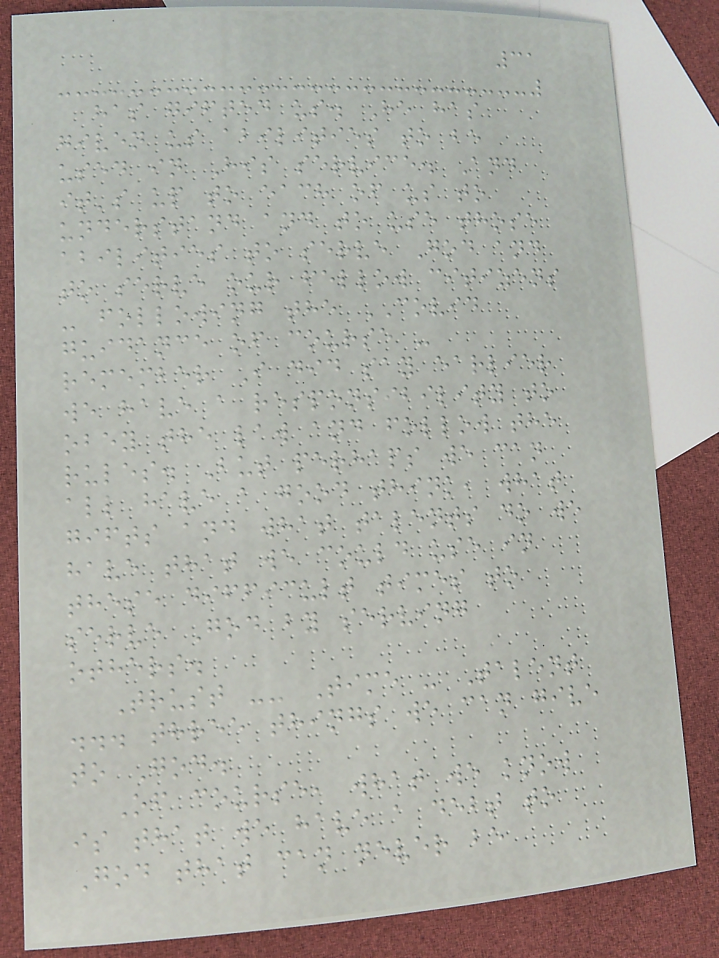31
has gifted us. He has
given us abilities to be
used in His service. And
it's up to each of us to
understand and to use those
abilities to serve God and
to serve our fellow citizens
- following the COVID
guidance of course -
remember I did say earlier
we have a responsibility to
obey the law and follow the
rules. But perhaps we can
all have a good think, what
gifts and what talents do we
have that we could use in
these difficult times to
serve God by serving
others.
Trust -- Time - Talent
... three things we can give
to God.
Of course, what we know
is that we have a debt to
God that can never be
